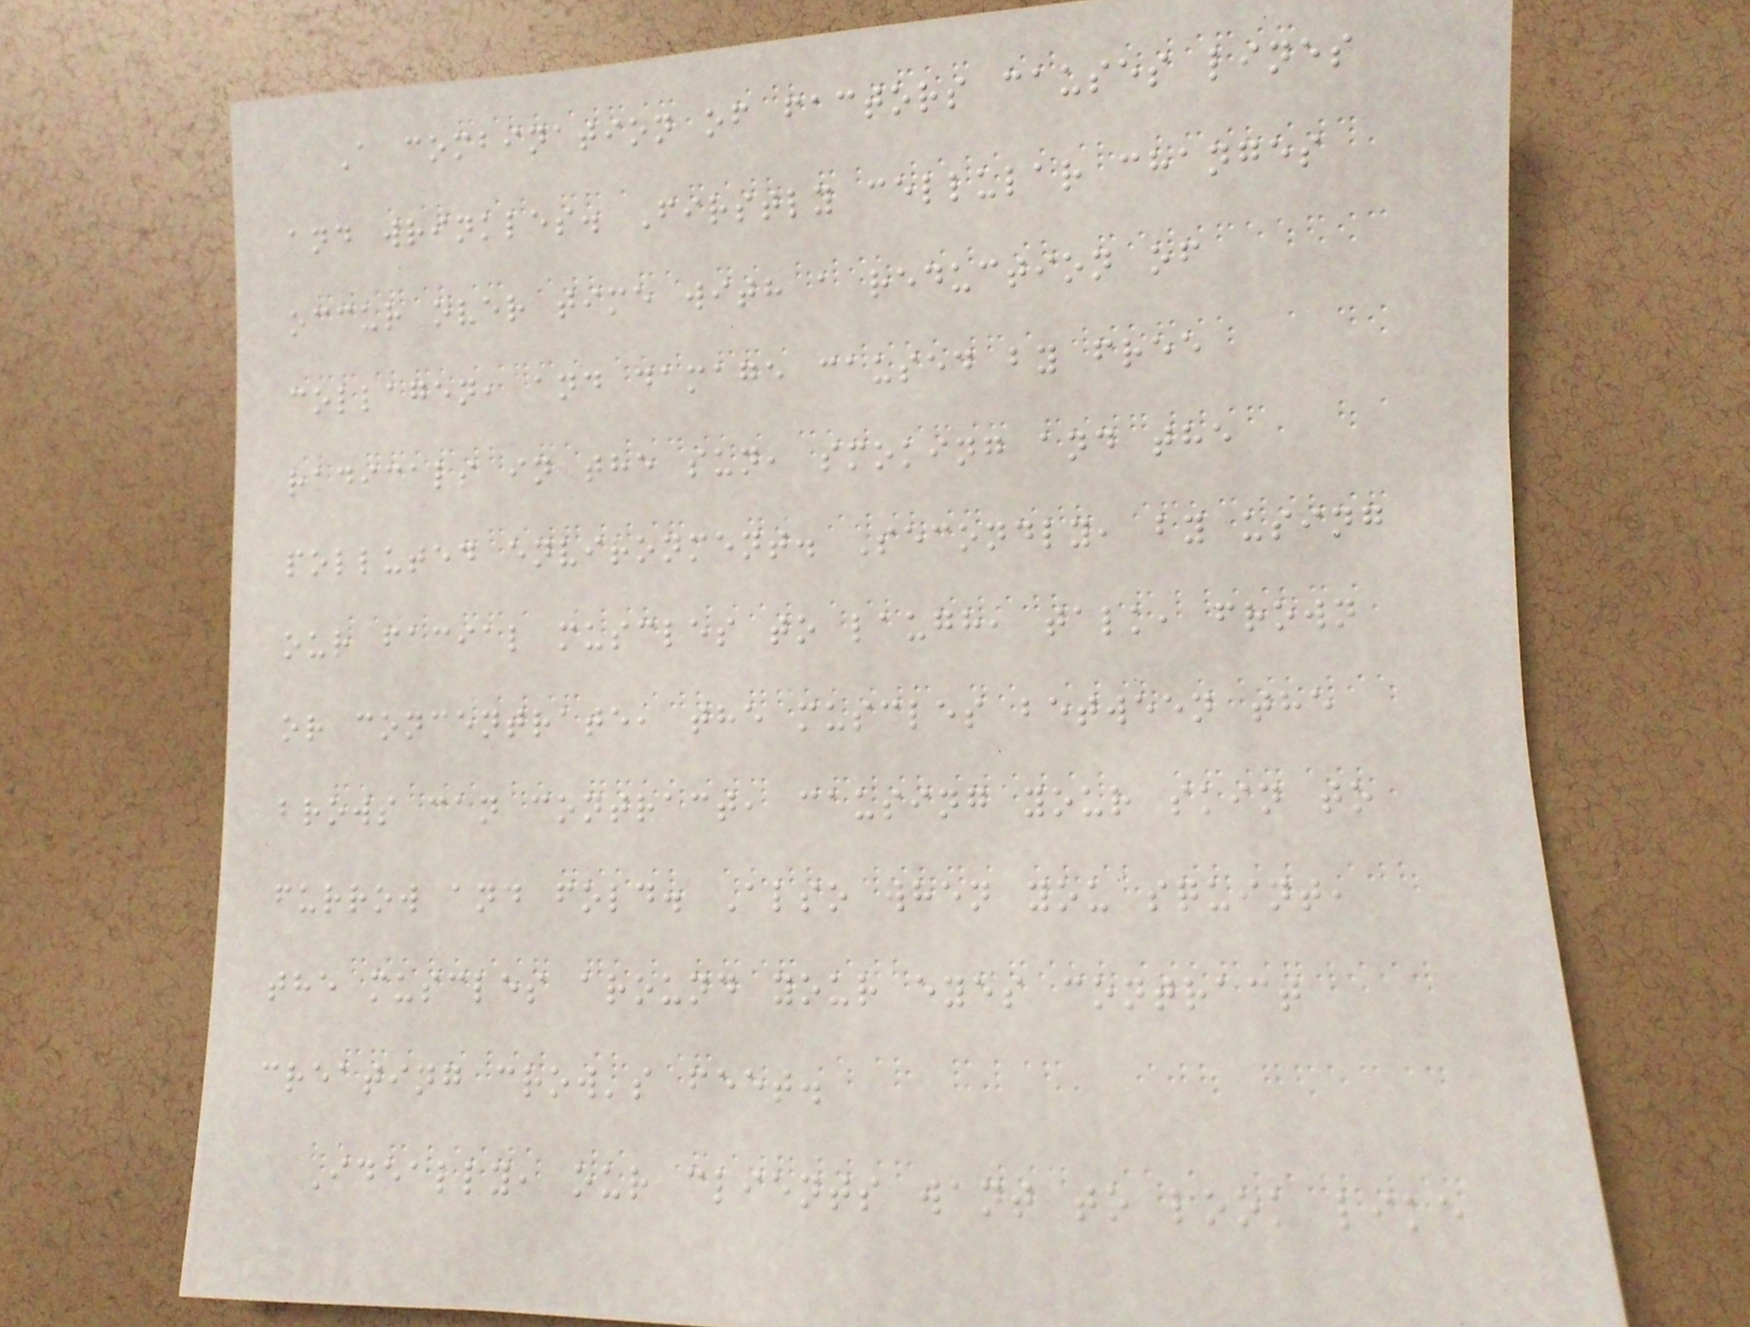A combination of factors causes lines
and wrinkles. Firstly cellular changes
occur over time with a reduction of
collagen, and damage caused by free
radicals in the sun, smoking and the
polluted environment. Secondly, by using
our facial muscles to laugh, talk, frown
or concentrate, the muscles between the
brows can contract, causing your skin to
furrow and fold. Also when you squint,
the muscles around your eyes contract
creating crow's feet.
Ideally, our clients want to look like
